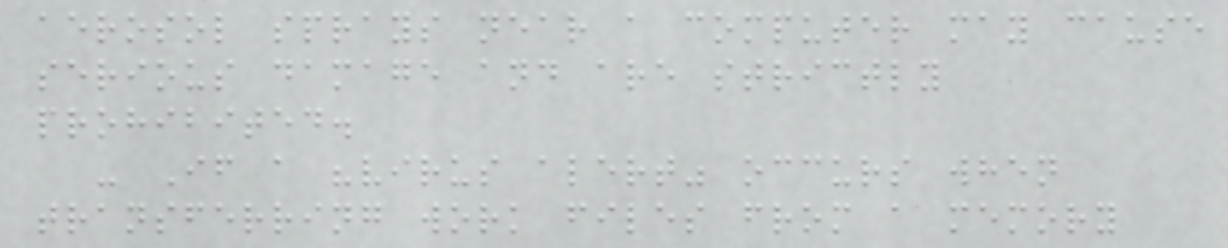aerosol sprays near a computer may cause
serious damage and are strictly
prohibited.
- If a "virus alert" occurs when
transferring work files from a memory
